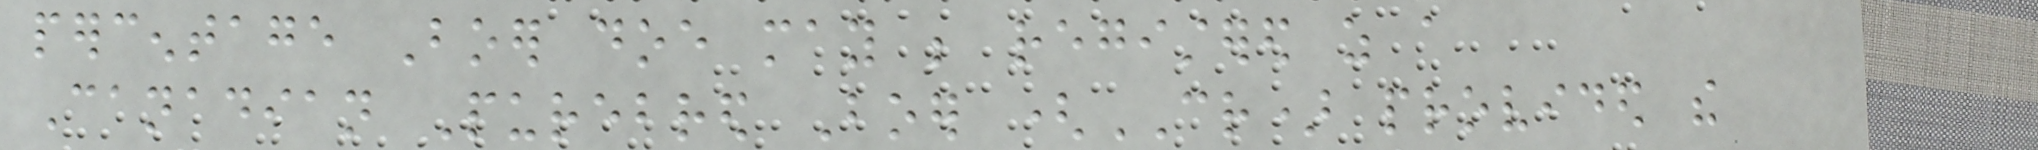percentage Boer doe may be registered as a
Canadian Purebred Boer (CR) provided the
